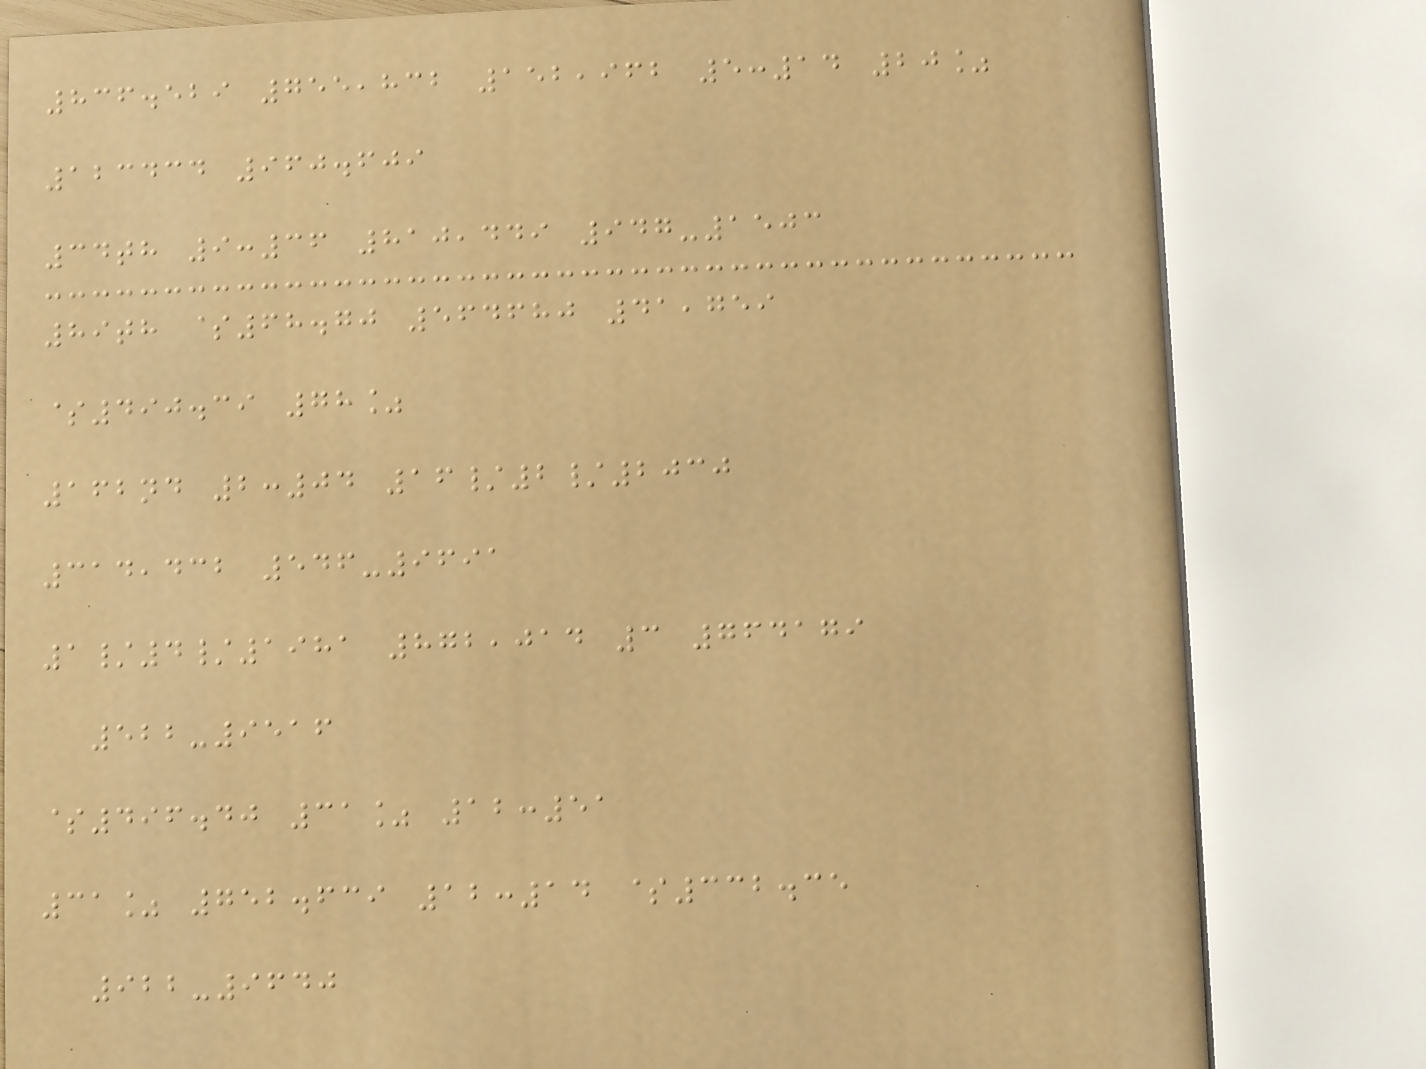836.529 755,832 152,962 5:14 20%
123434 960.609
34th 9:36 810,449 947-1503
89th $68.70 564680 41,759
$490.39 78%
162nd 2:04 16/2/2030
314,432 546-9691
1/4/1981 872,014 3 764179
522-9516
$496.40 31% 12:51
31% 752.639 12:14 $332.35
922-9640
